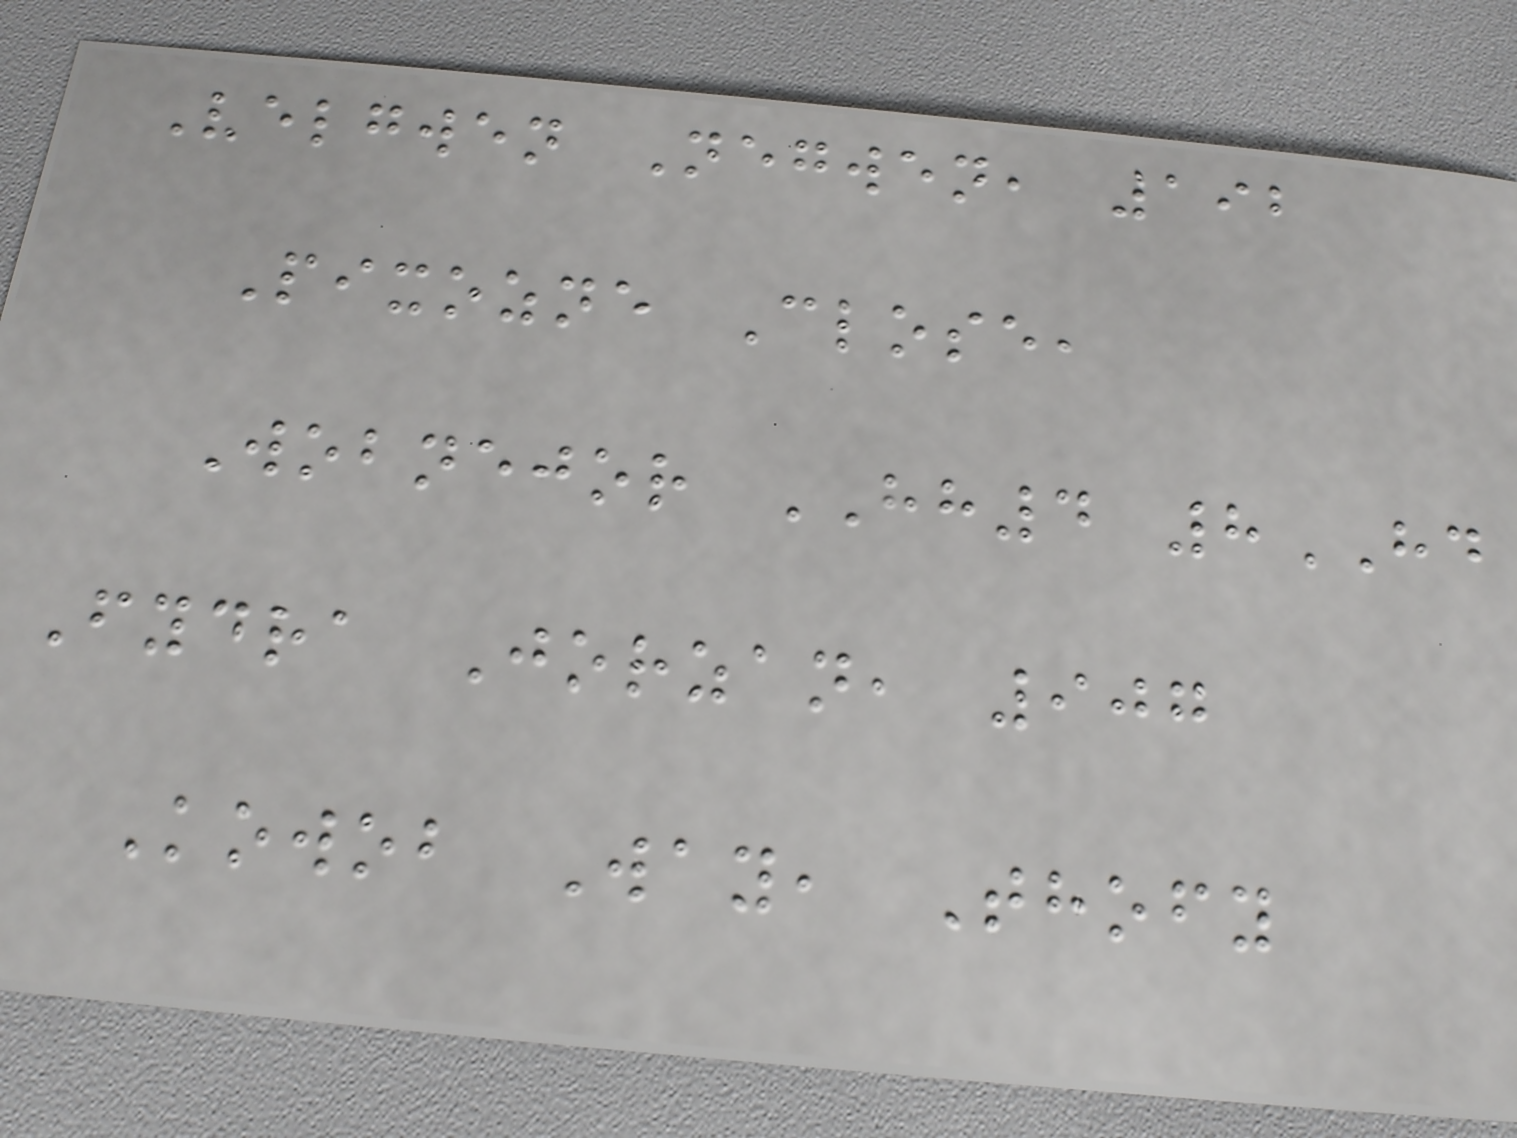Velgwen Negwen, 192
Pixozne Close,
Wobnejor HH4 8HD
Fydra Jorzan, 907
Kowob Way, Thofy
